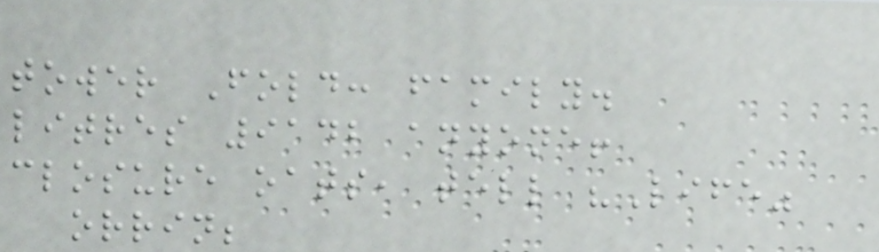tower Fold: family.
litres 9142 anyone!
closure oats, tell "Life"
orrin;
